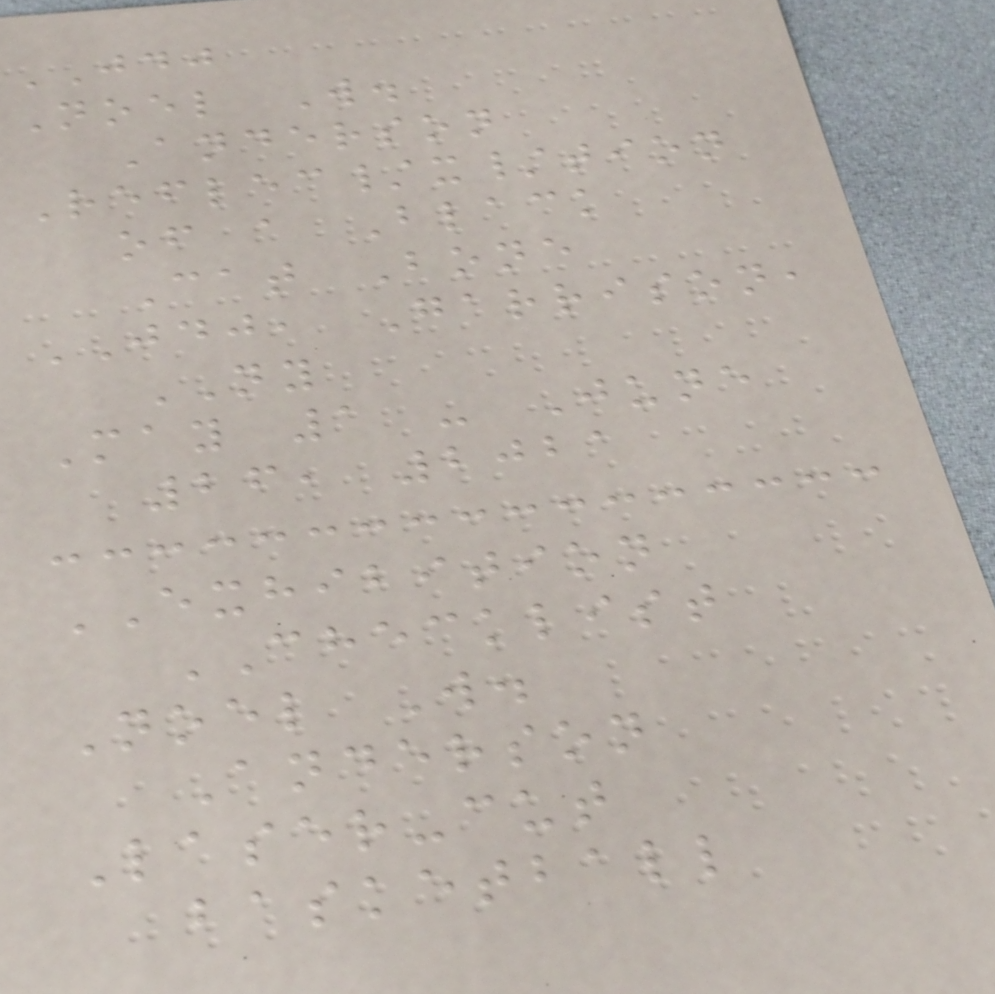JDJ
Noel W.
Anderson
Reflec/x/tion
of a Black
Cat Bone
JDJ, Garrison,
NY
May 1 - June
26, 2021
EXHIBITION
CHECKLIST
Noel W.
Anderson
Laser-cut
basketball
